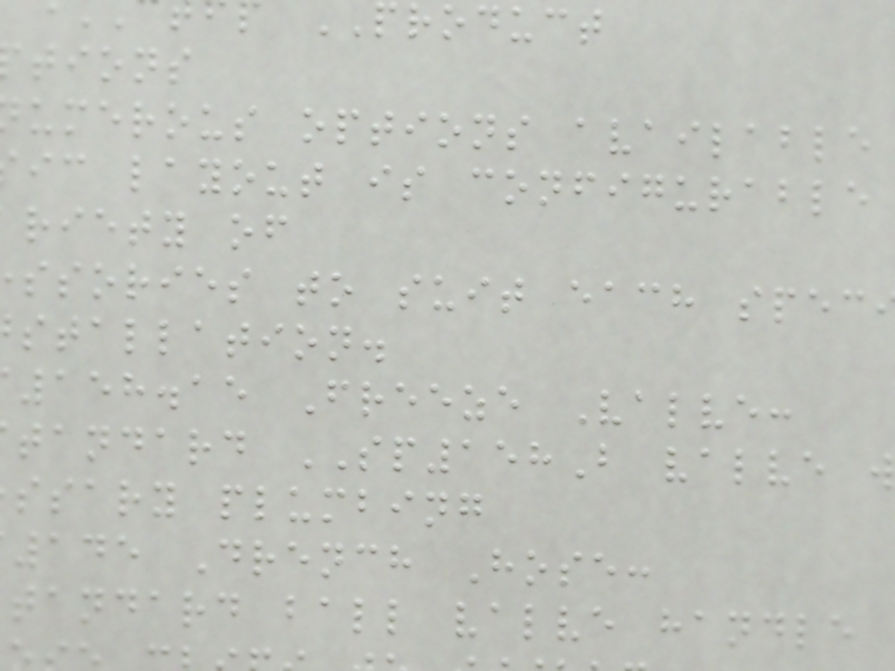product
tions
umerous options available
ic layout is configurable
riety of
ssories to suit each spec
stallation.
158.15 Freeze Valve:
tandard SP158B valve w
ssary plumbing
145 Drench Hose:
tandard ball valve handle
